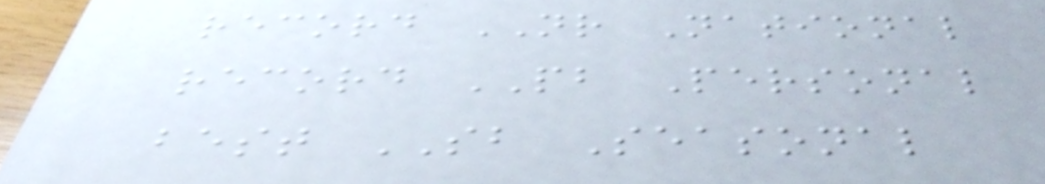record NR National
record PB Personal
best SB Seasonal
